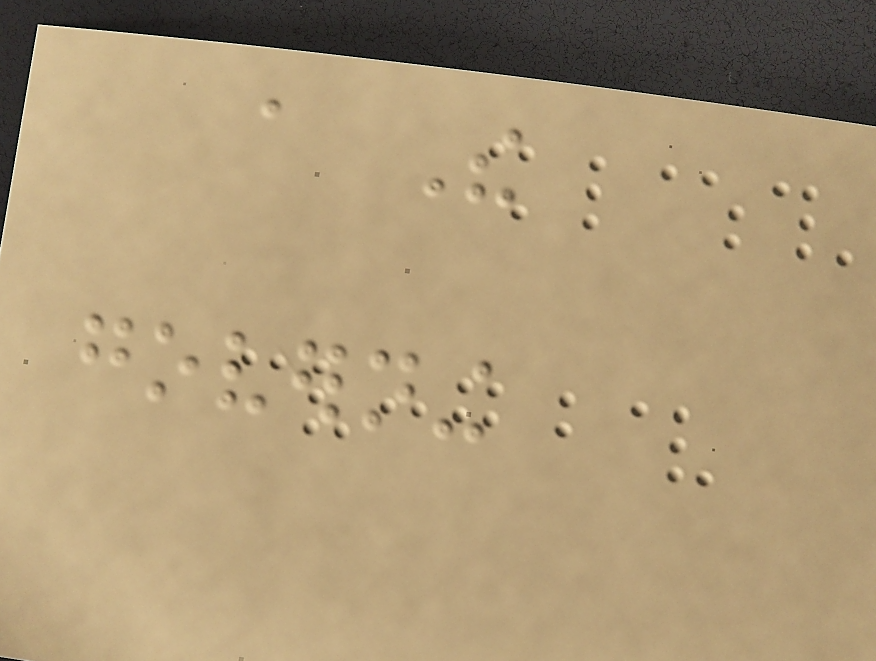a The
governing
